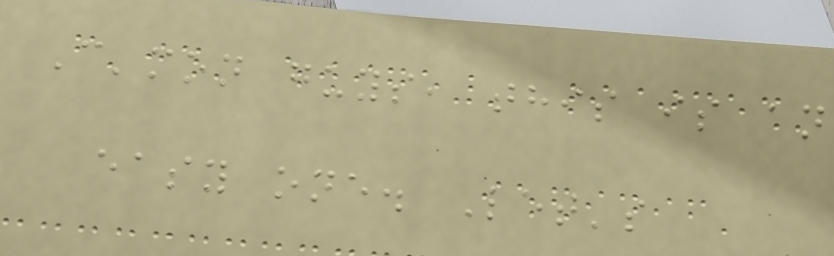C'mon guys, this is an
easy one. Let's
